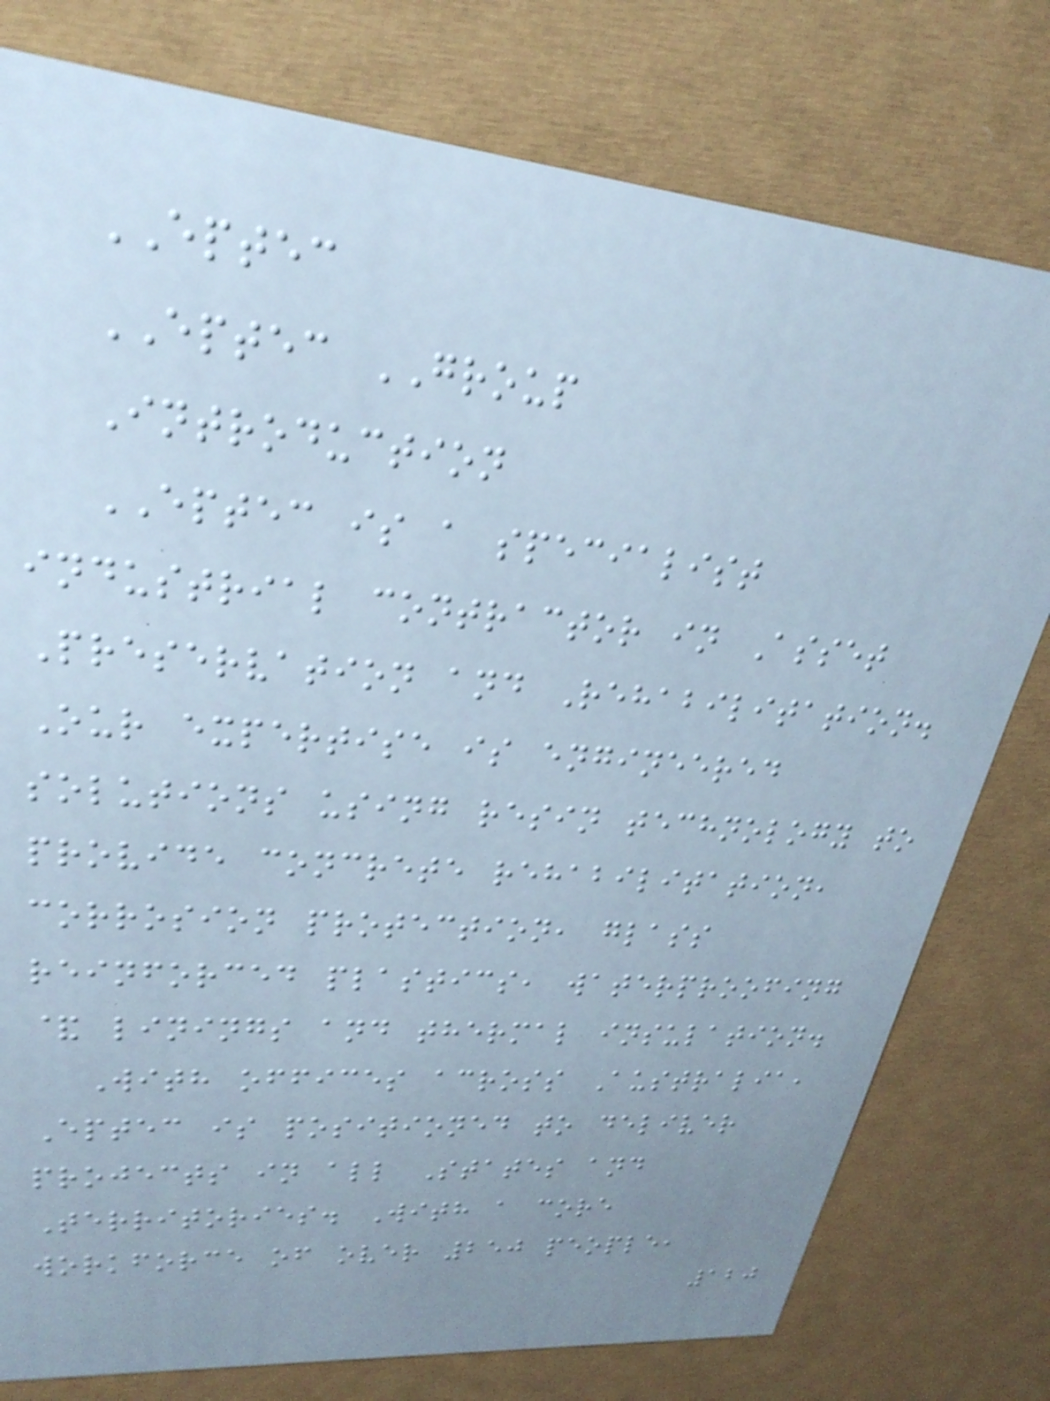EPTEC
EPTEC GROUP
Introduction
EPTEC is a specialist
industrial contractor in Asset
Preservation and Rehabilitation.
Our expertise is engineered
solutions using resin technology to
provide concrete rehabilitation,
corrosion protection, glass
reinforced plastics, waterproofing
& linings and thermal insulation.
With offices across Australia,
Eptec is positioned to deliver
projects in all States and
Territories. With a core
workforce of over 250 people,
120
